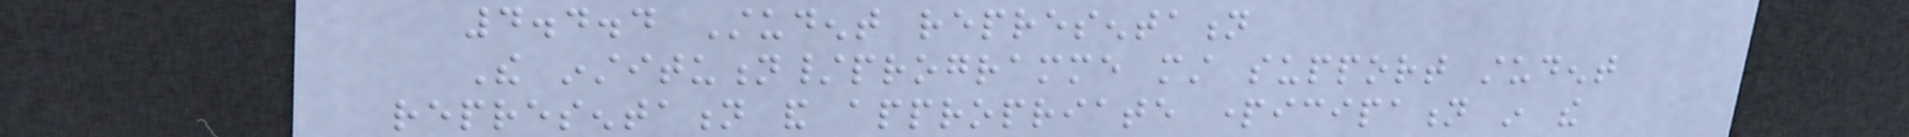4.4.4 Student representation
The institution/programme must support student
representation and appropriate participation in the
